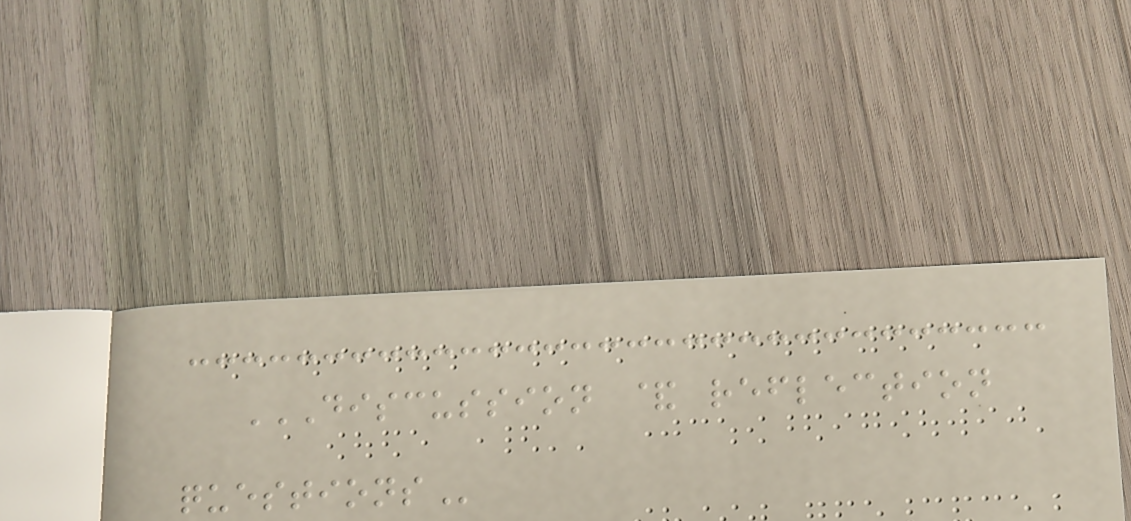DISCUSSION & REFLECTION
QUESTIONS
